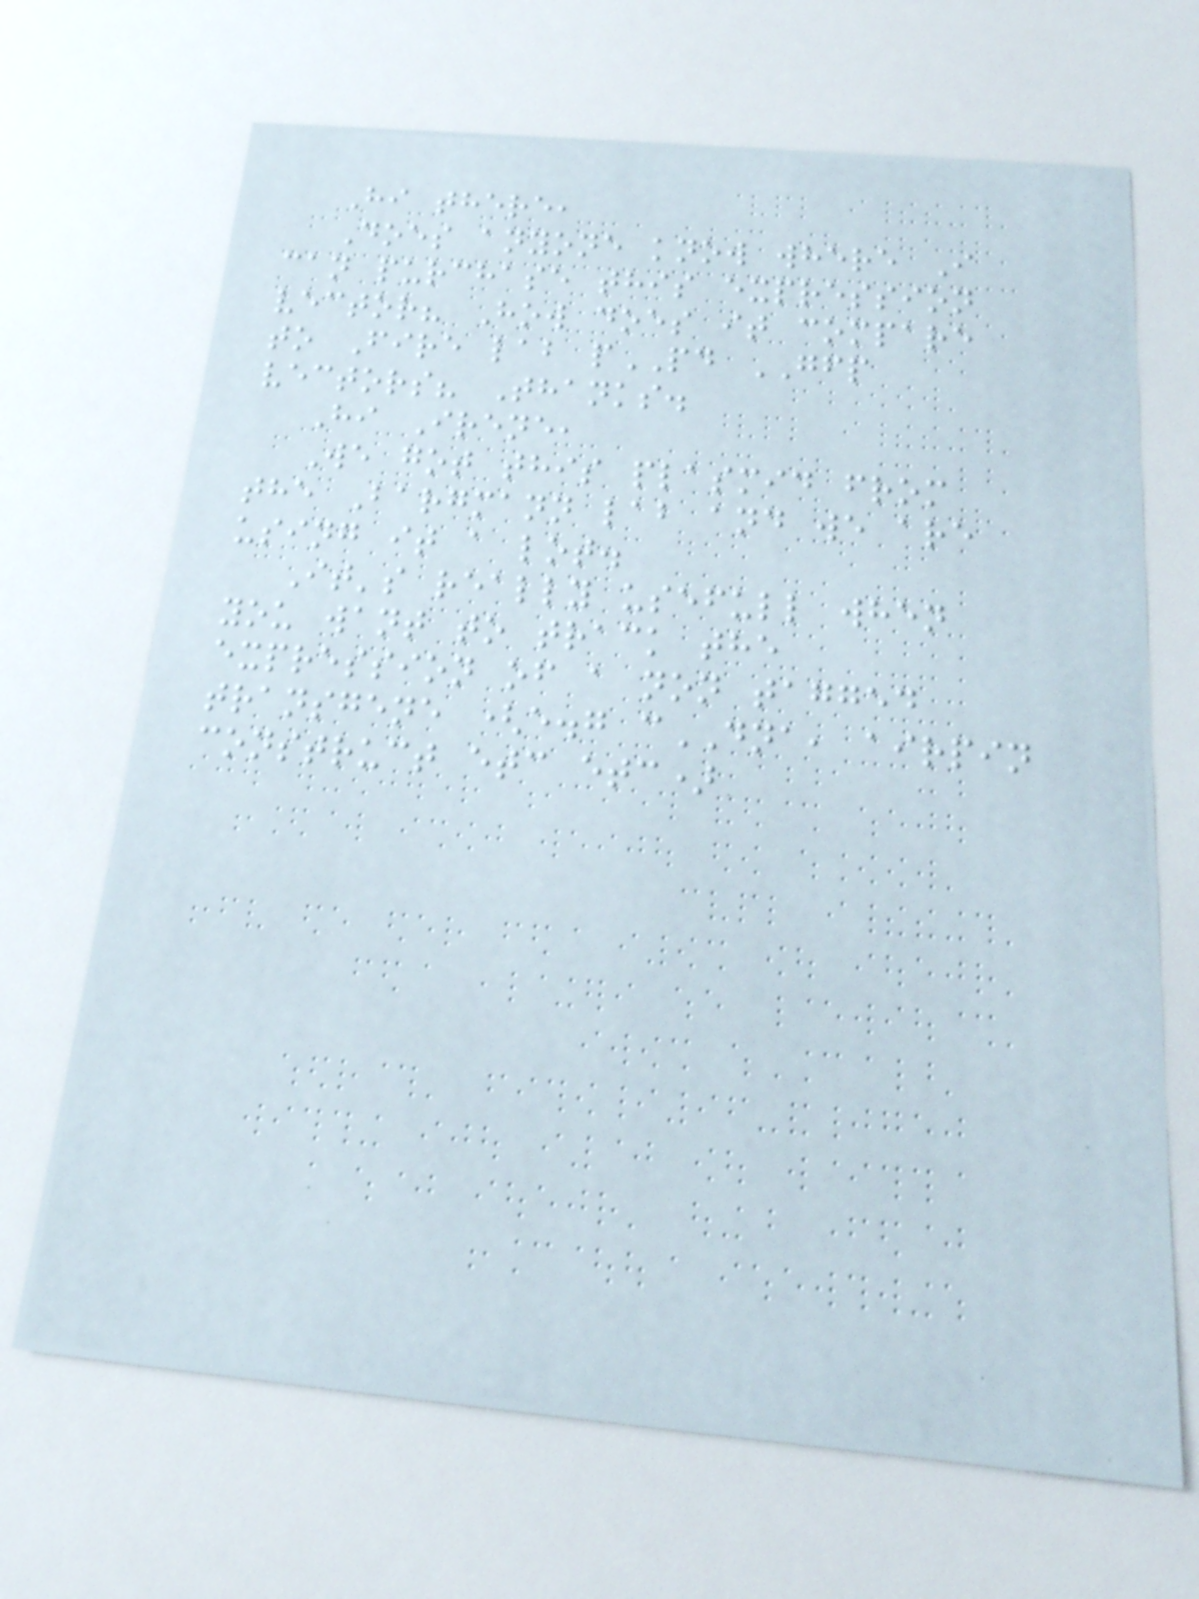Hi there,
Does anyone know where I
can purchase this expression
vector? How does it compare
to Fire lab pPD GFP
vectors? Thanks.
Hi Irene,
We got this plasmid from
the Bargmann lab and we are
using it a lot.
It's really usefull when
you want to track the
expression of a non tagged
transgene (e.g cDNA, airpin
construct etc etc)
